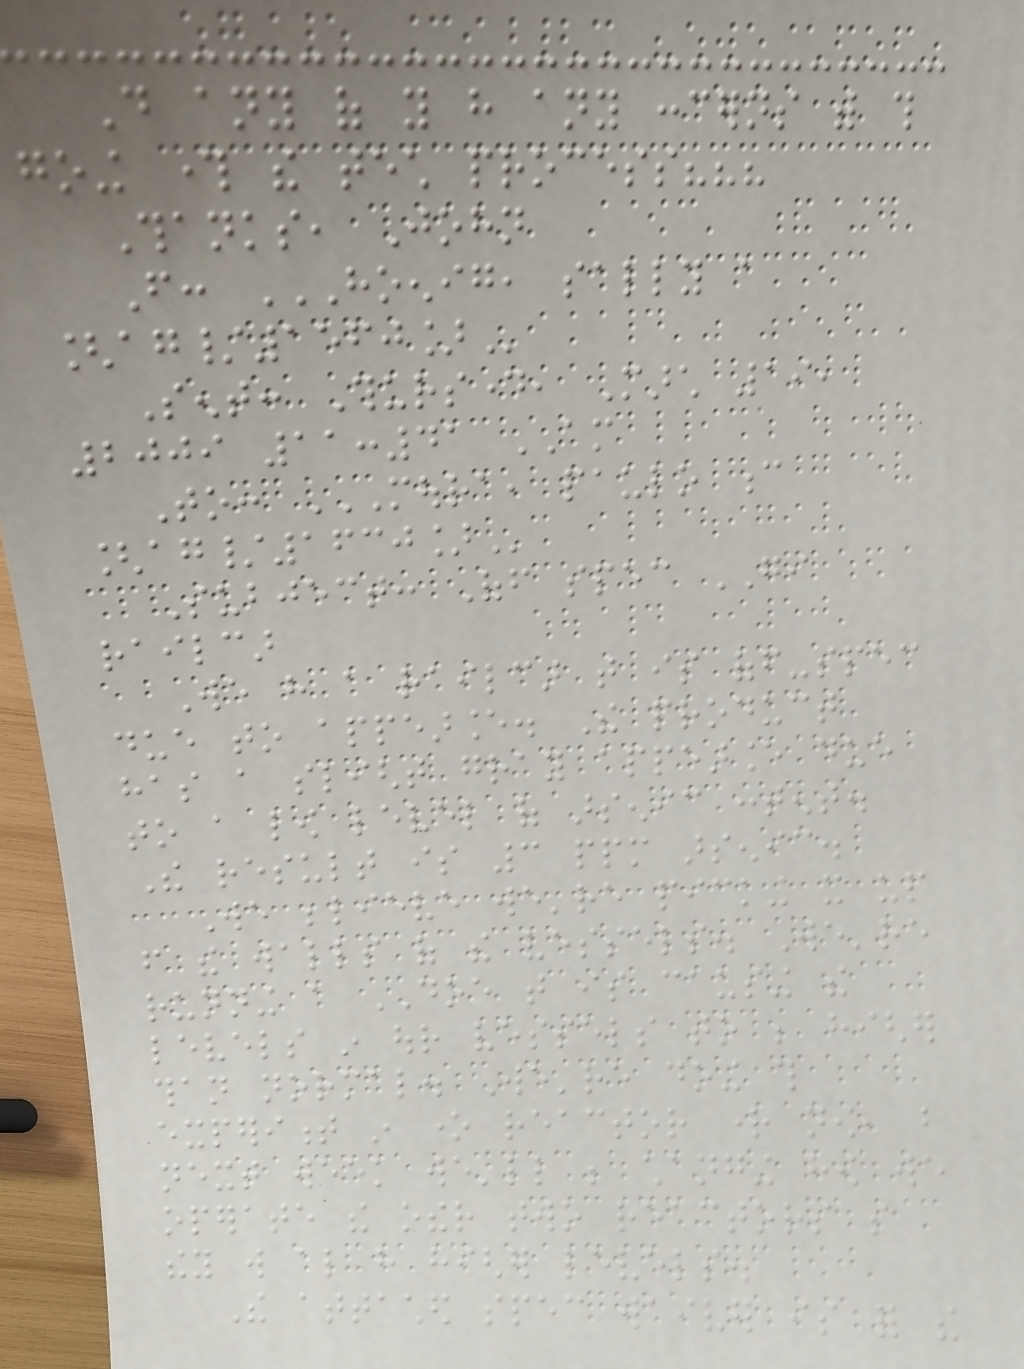Do any of you have any concerns with this
going through the tech process???
Thanks, John
From: HOENIG, SALLY A
[AG/1560]
Sent: Thursday, March 19,
2009 11:41 AM
To: MOURA, PAULO C
[AG/1630]
Subject: Off spec GI
railcar
We have a railcar that is off-spec
due to appearance. The product
has a slight gray appearance due
to a low level of arsenic content.
The result is 3 ppm arsenic.
We believe we're picking it up
from the walls of the vessels. We're
running a DOE that is causing the
levels in our vessels to be higher
than normal. We're doing this
experiment in one reactor right now, but
next week we'll be changing how we
operate the other two reactors so
they will also have higher levels.
The attached spec waiver is for the
